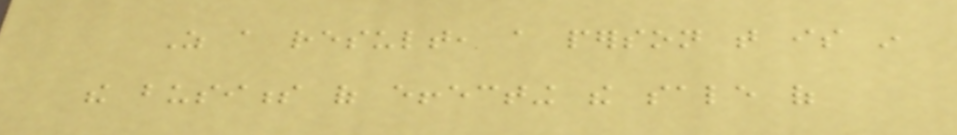As a result, a person that is in
the business of effecting the sale of
